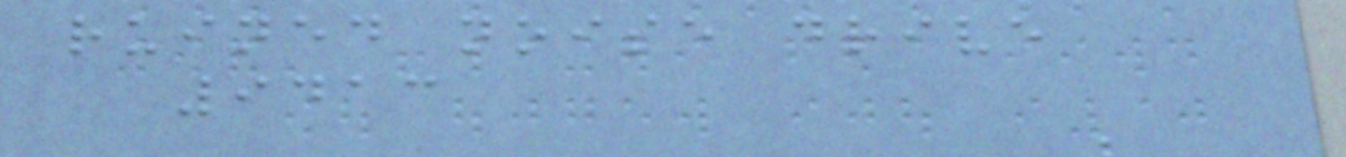ruined noise drive
9413
